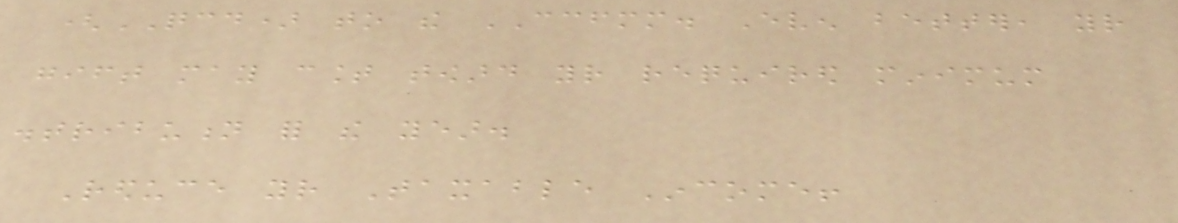(QCD) to the CCFMM. Even better, your
gift may count toward your required minimum
distribution for the year.
Reduce your Taxable Income!
